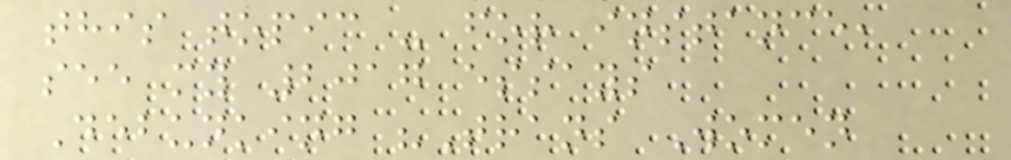this topic - for instance,
see my 2017 essays
Debunking "Trans Women
